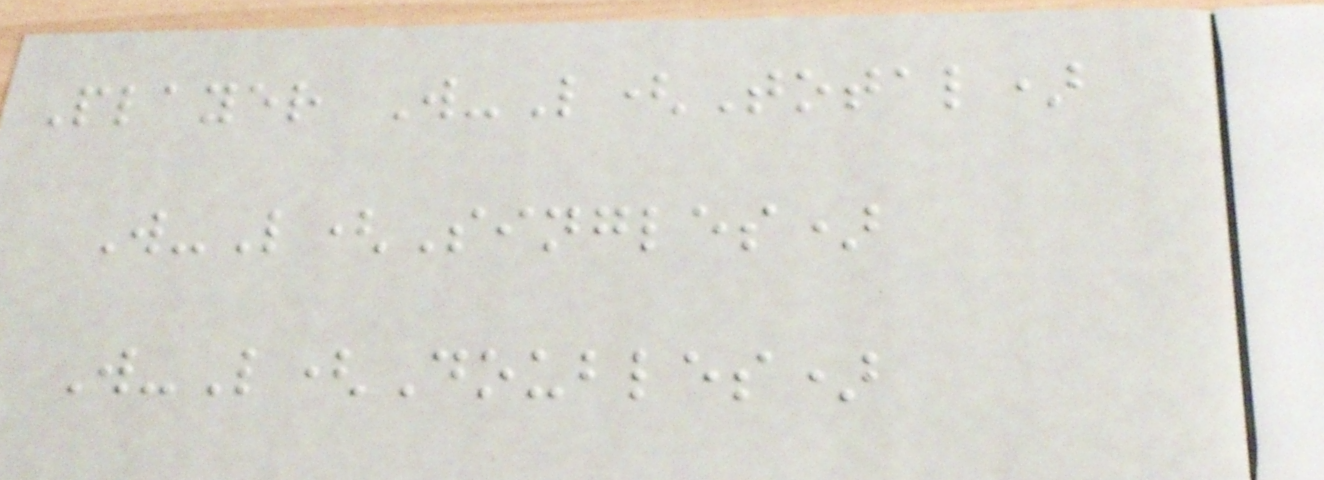Player W-L(Total)
W-L(Singles)
W-L(Doubles)
